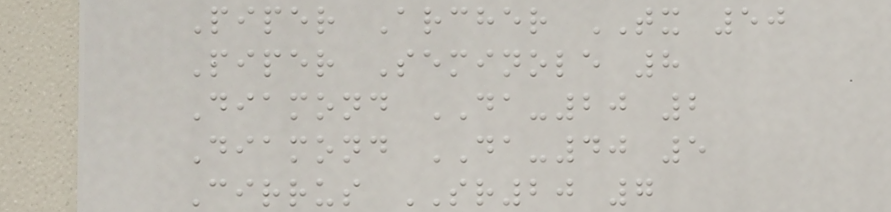Piper Archer TX 50
Piper Seminole 8
Diamond DA-20 2
Diamond DA-40 5
Cirrus SR20 7
